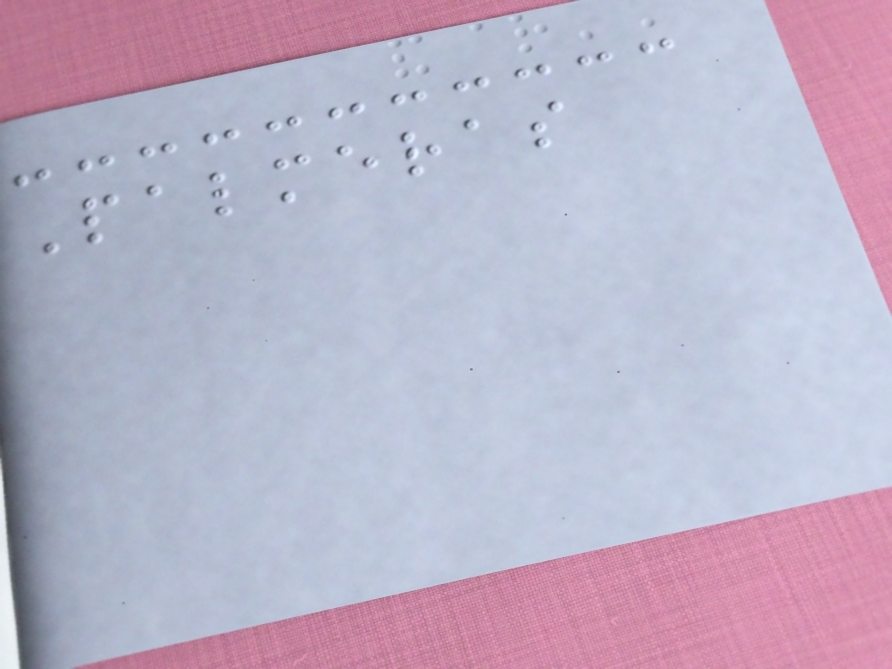Palmeras
